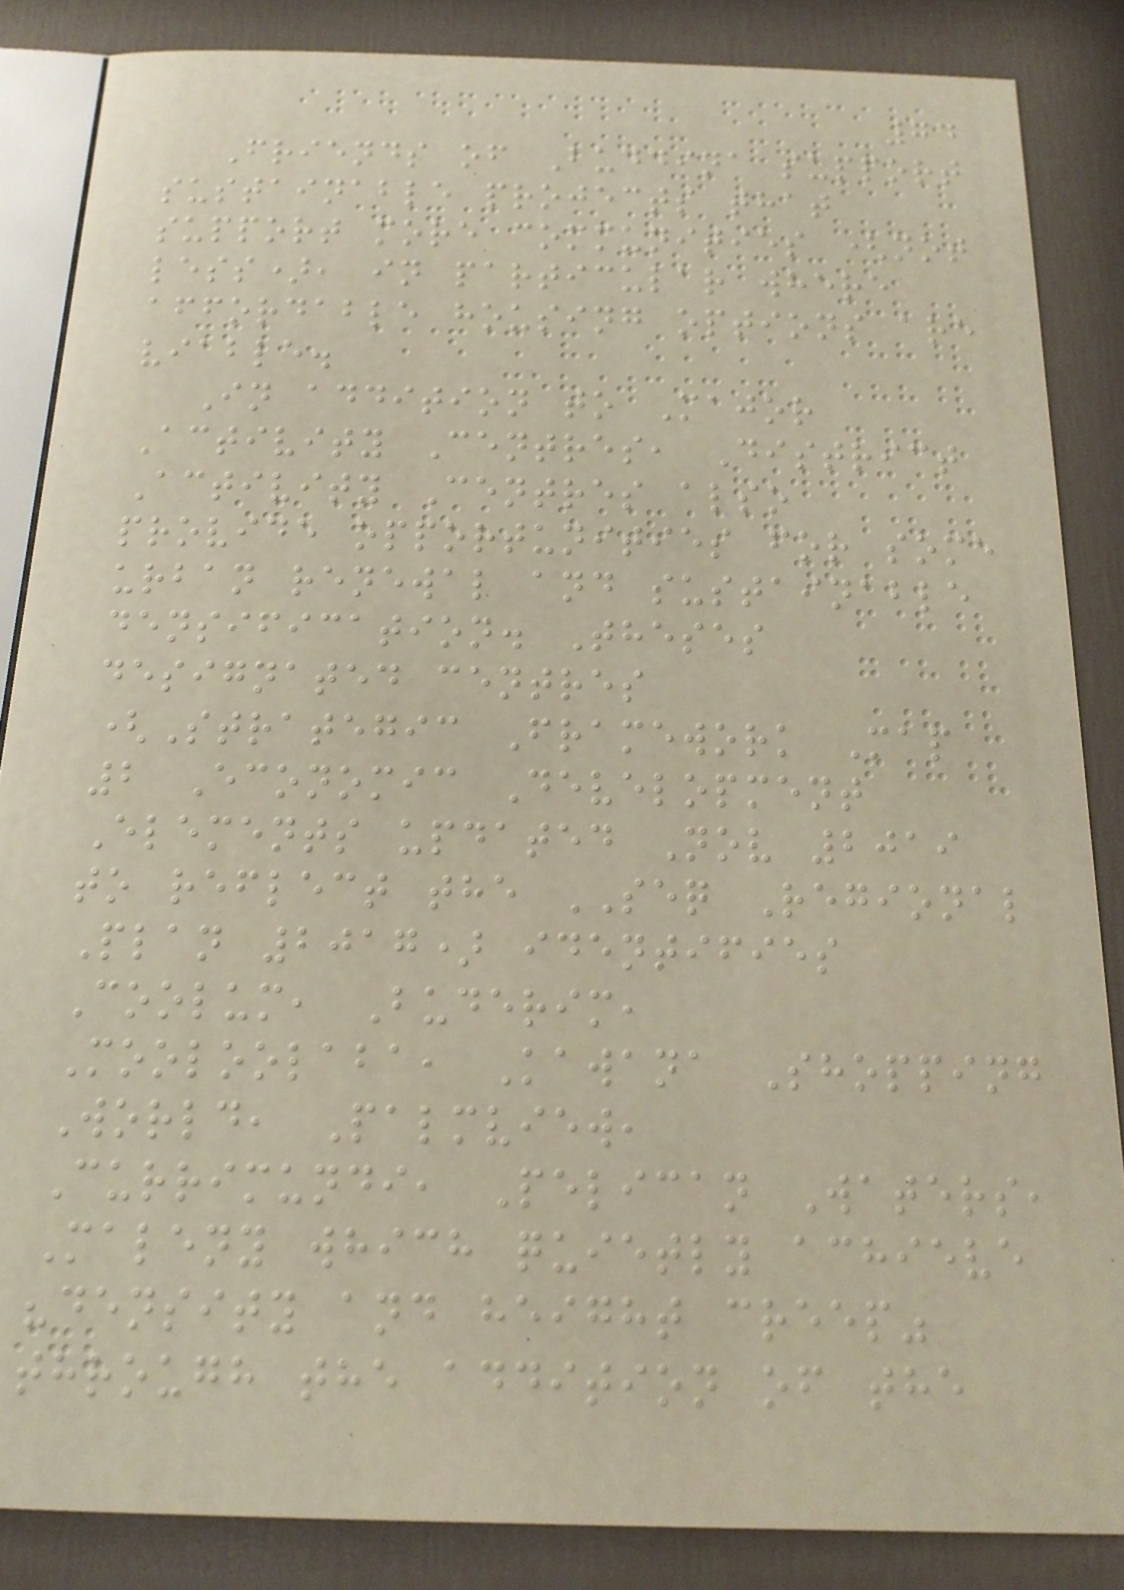74
Friends of Buddina support
sustainable projects that
support more communities (not
less), in particular where
affordable housing options are
viable.
In addition to Major
Activity Centres, District
Activity Centres also
provide opportunities for some
urban renewal and sustainable
densification. Theses
designated centres
(Strategic Framework Map
2 Economic Development
Elements updated Nov 2019
to reflect the SEQ Regional
Plan 2017) identifies
Coolum, Buderim,
Mooloolaba, Kawana Shopping
World, Palmview,
Currimundi, Pelican Waters,
Maleny which quietly achieve
"density and height creep"
through the addition of the
